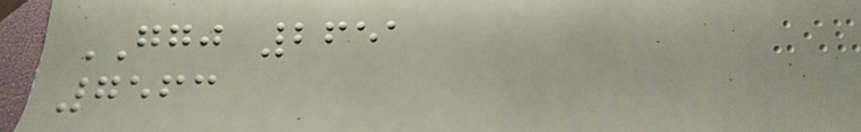GGJ 2651
7563
